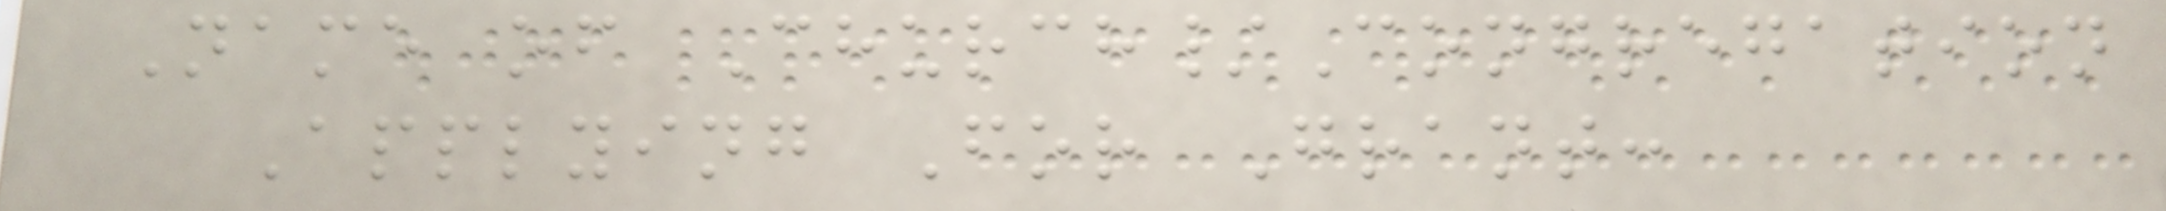Name of Church/Congregation
Applying For Grant:
